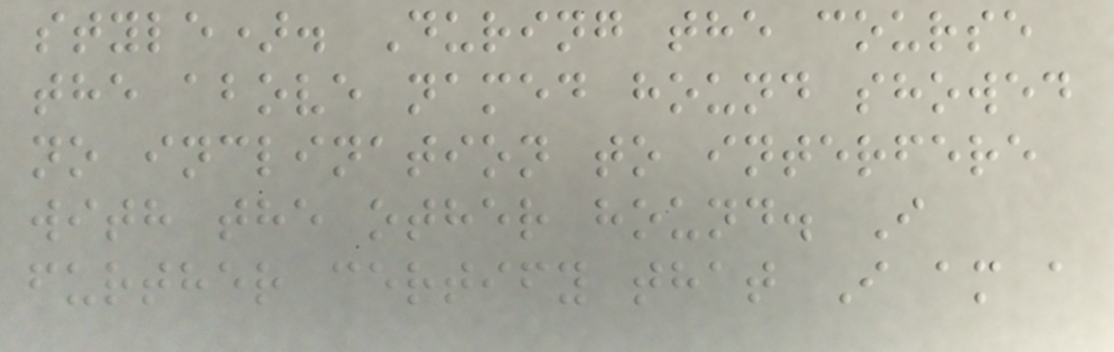style). During the course
the above named hound showed
no inclination to interfere
with the other hound. I
further certify that I am a
